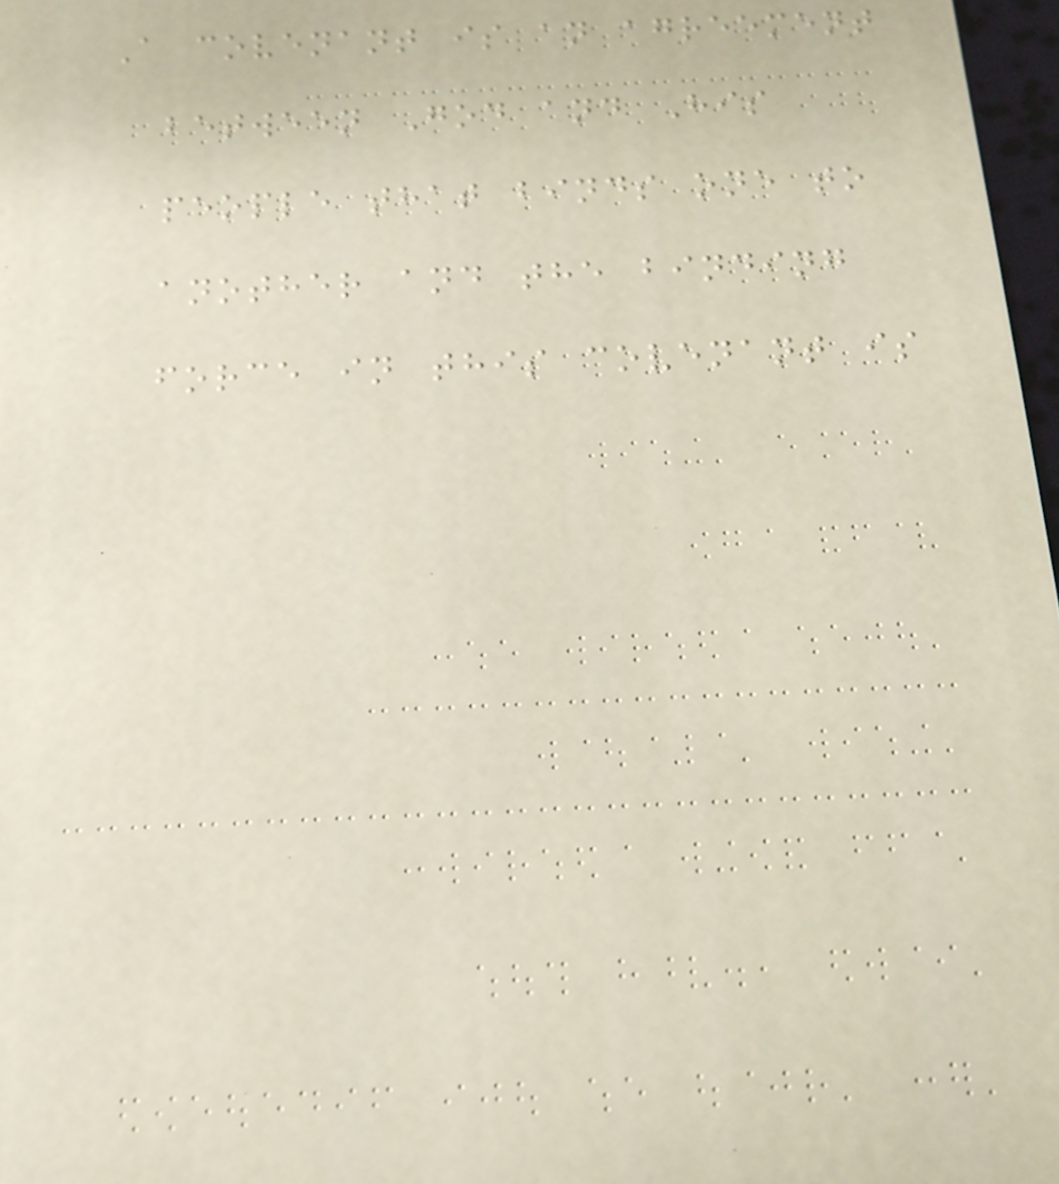A covenant is an agreement
between God and His
people that binds one to
another and the binding
force in this covenant is
